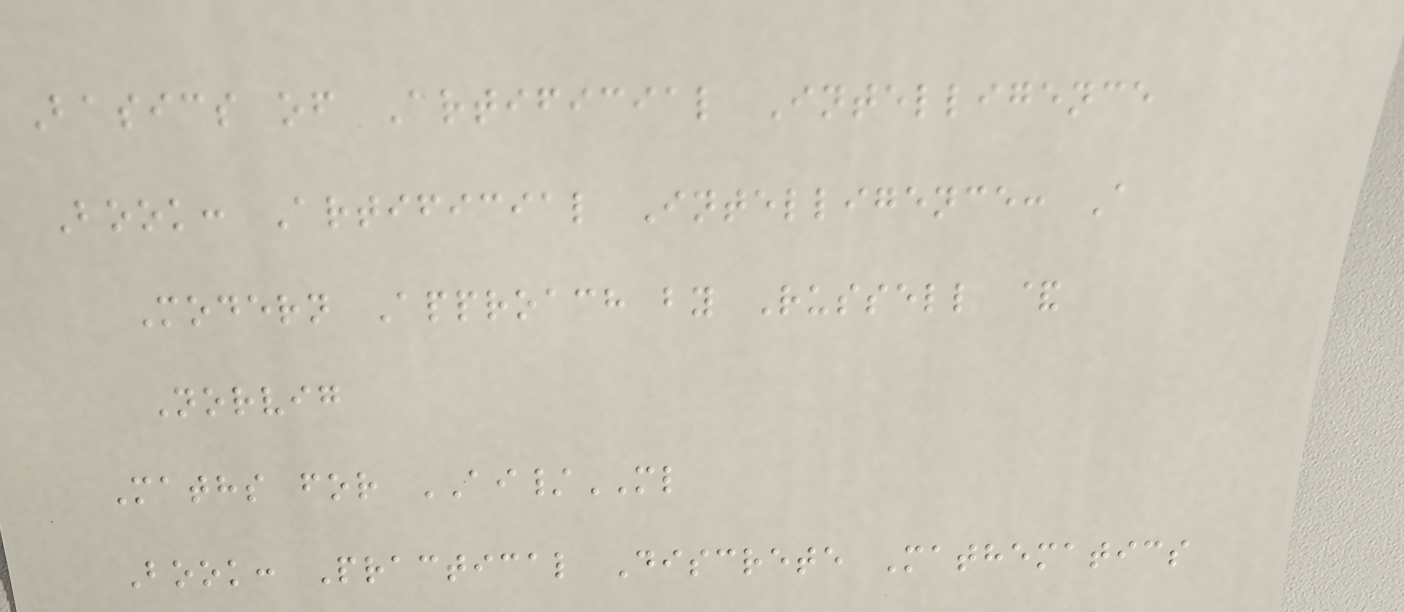Basics of Artificial Intelligence
Book: Artificial Intelligence: A
Modern Approach by Russell &
Norvig
Maths for AI/ML
Book: Practical Discrete Mathematics
